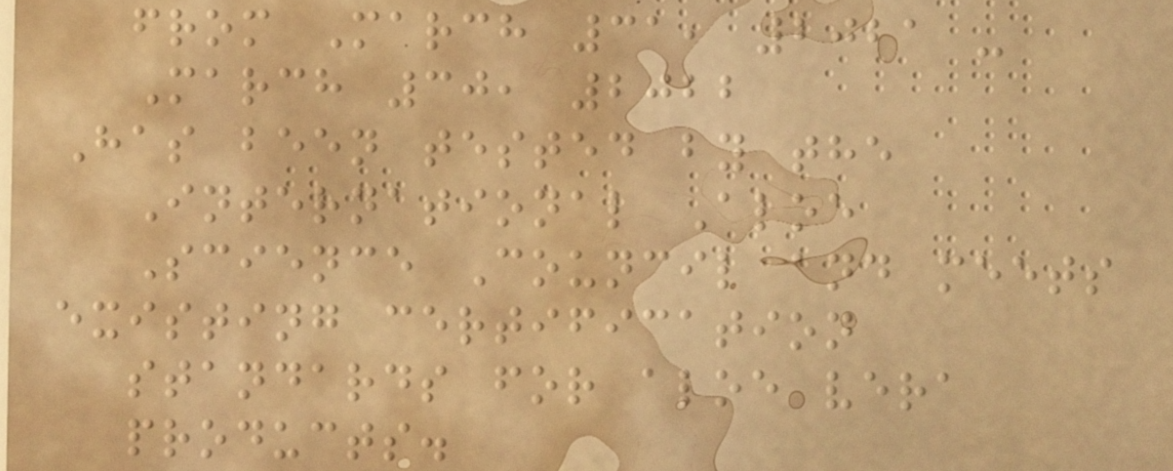from March 31, 2021 -
March 30, 2022
Has been tested by the
International Aloe
Science Council and meets
existing certification
standards for aloe vera
products.
